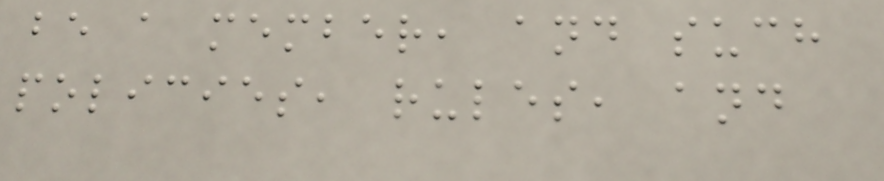be a member, and such
policies, rules, and
